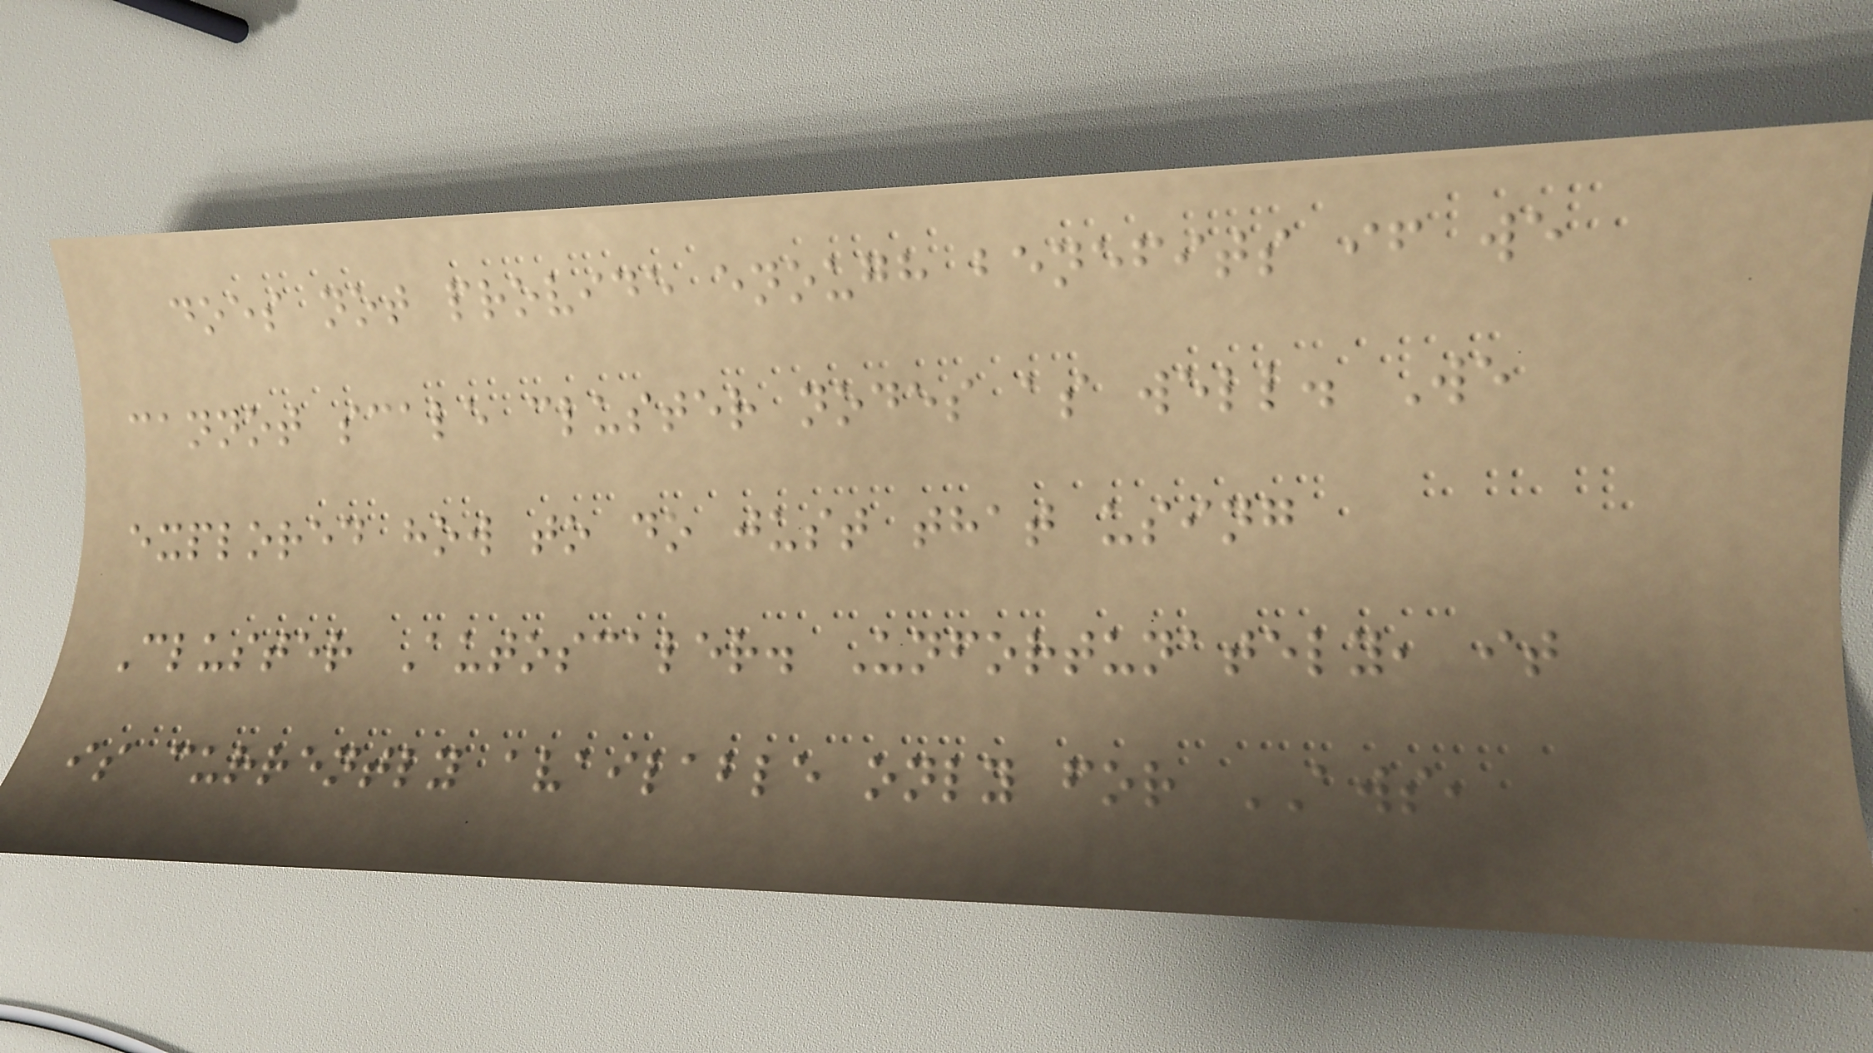does not provide enough benefits if we
cannot scale cluster nodes as well. We
explored how to do just that using
Cluster Autoscaler. Unfortunately, it
is currently available only for AWS,
